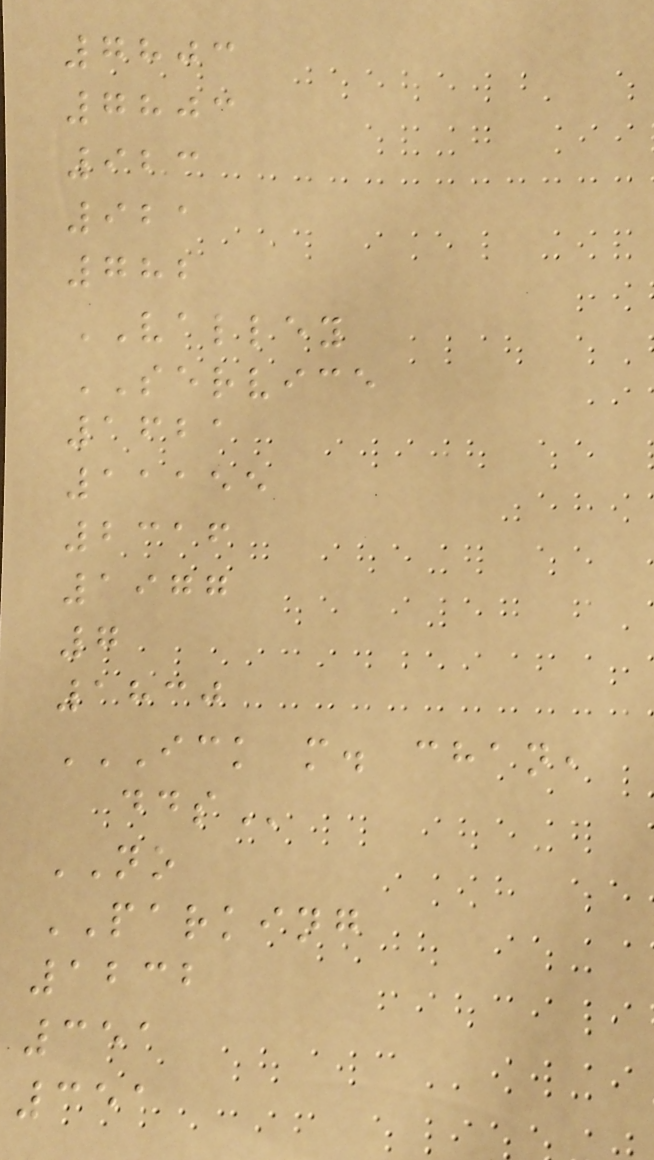7803
7803
923
921
782
VALLEY
SERVICE
1621
11155
2316
1977
7
1830
ICK M. CHAN,
DDS
NO
PARKING
1232
351
351
